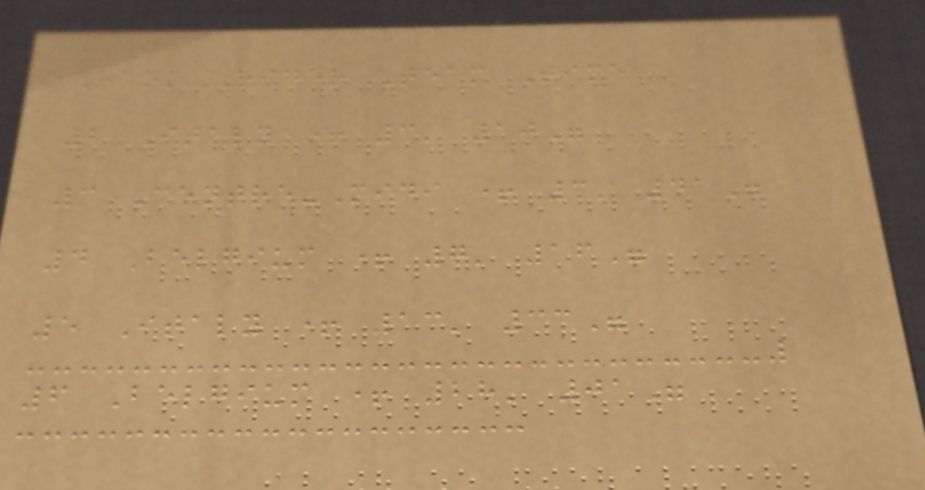Rank Rider Team Time
2 Italy + 3' 10"
3 Centre-Midi + 3' 41"
4 Belgium + 7' 16"
5 Italy + 13' 33"
6 Belgium + 28' 01"
